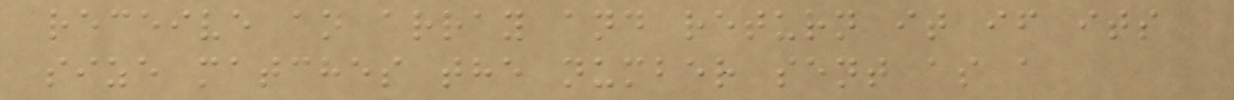receive an array and return it if its
size matches the number sent as a
